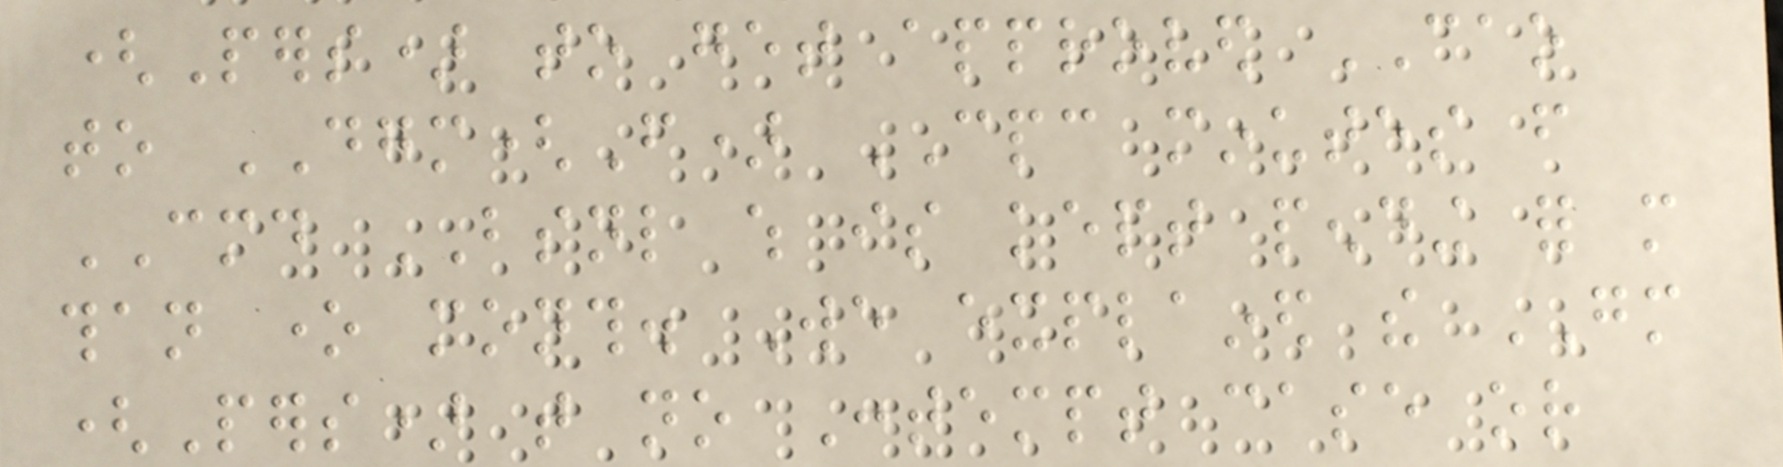(Pers) to get approved CAO
to DGM(F) CPC minutes from
CMD BSNL which is kept pending for more
than one month. We explained the GM
(Pers) that no Contempt case or
